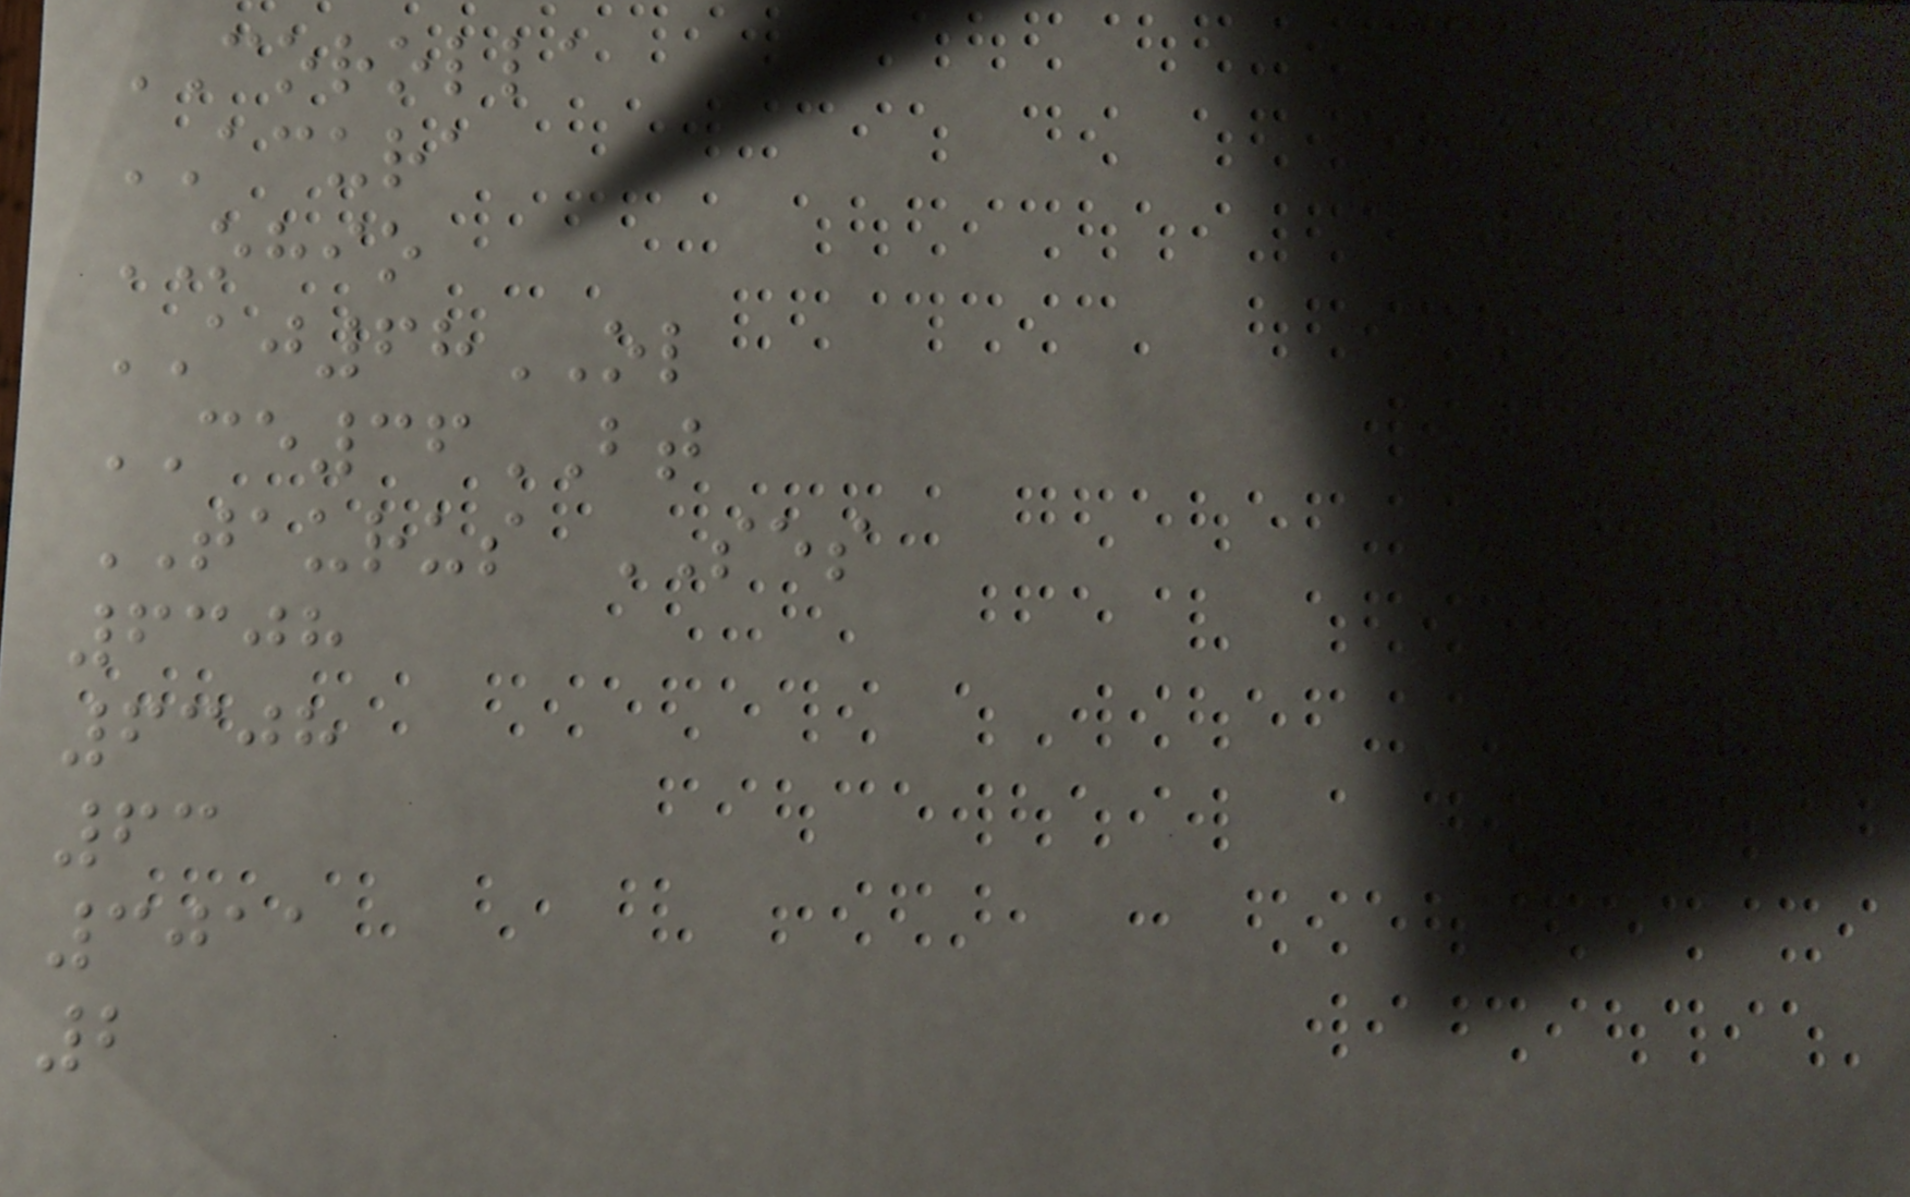COROLLA
ACURA
OHIO
AJ68OL
CE36BT
TAURUS SES
6308
6308
63
3011
2
